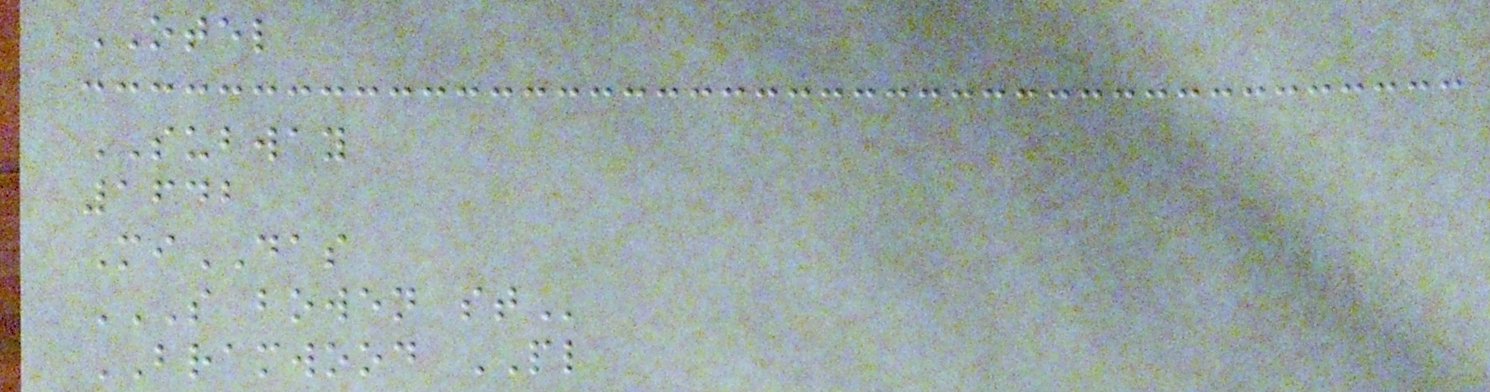OTEL
SUBWAY
1642
MiDAS
S BOWEN ST
BRAMWOOD PL
